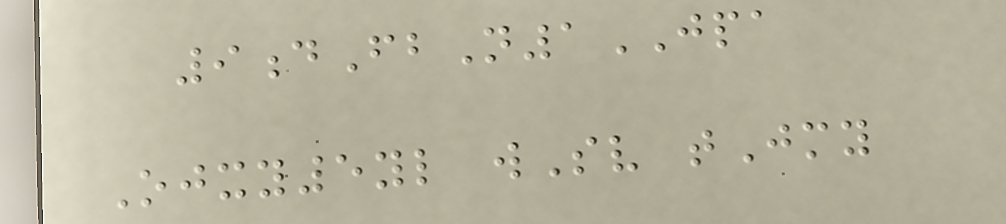9dFbN1JPA
Ojxy5yl wSv tJmy
